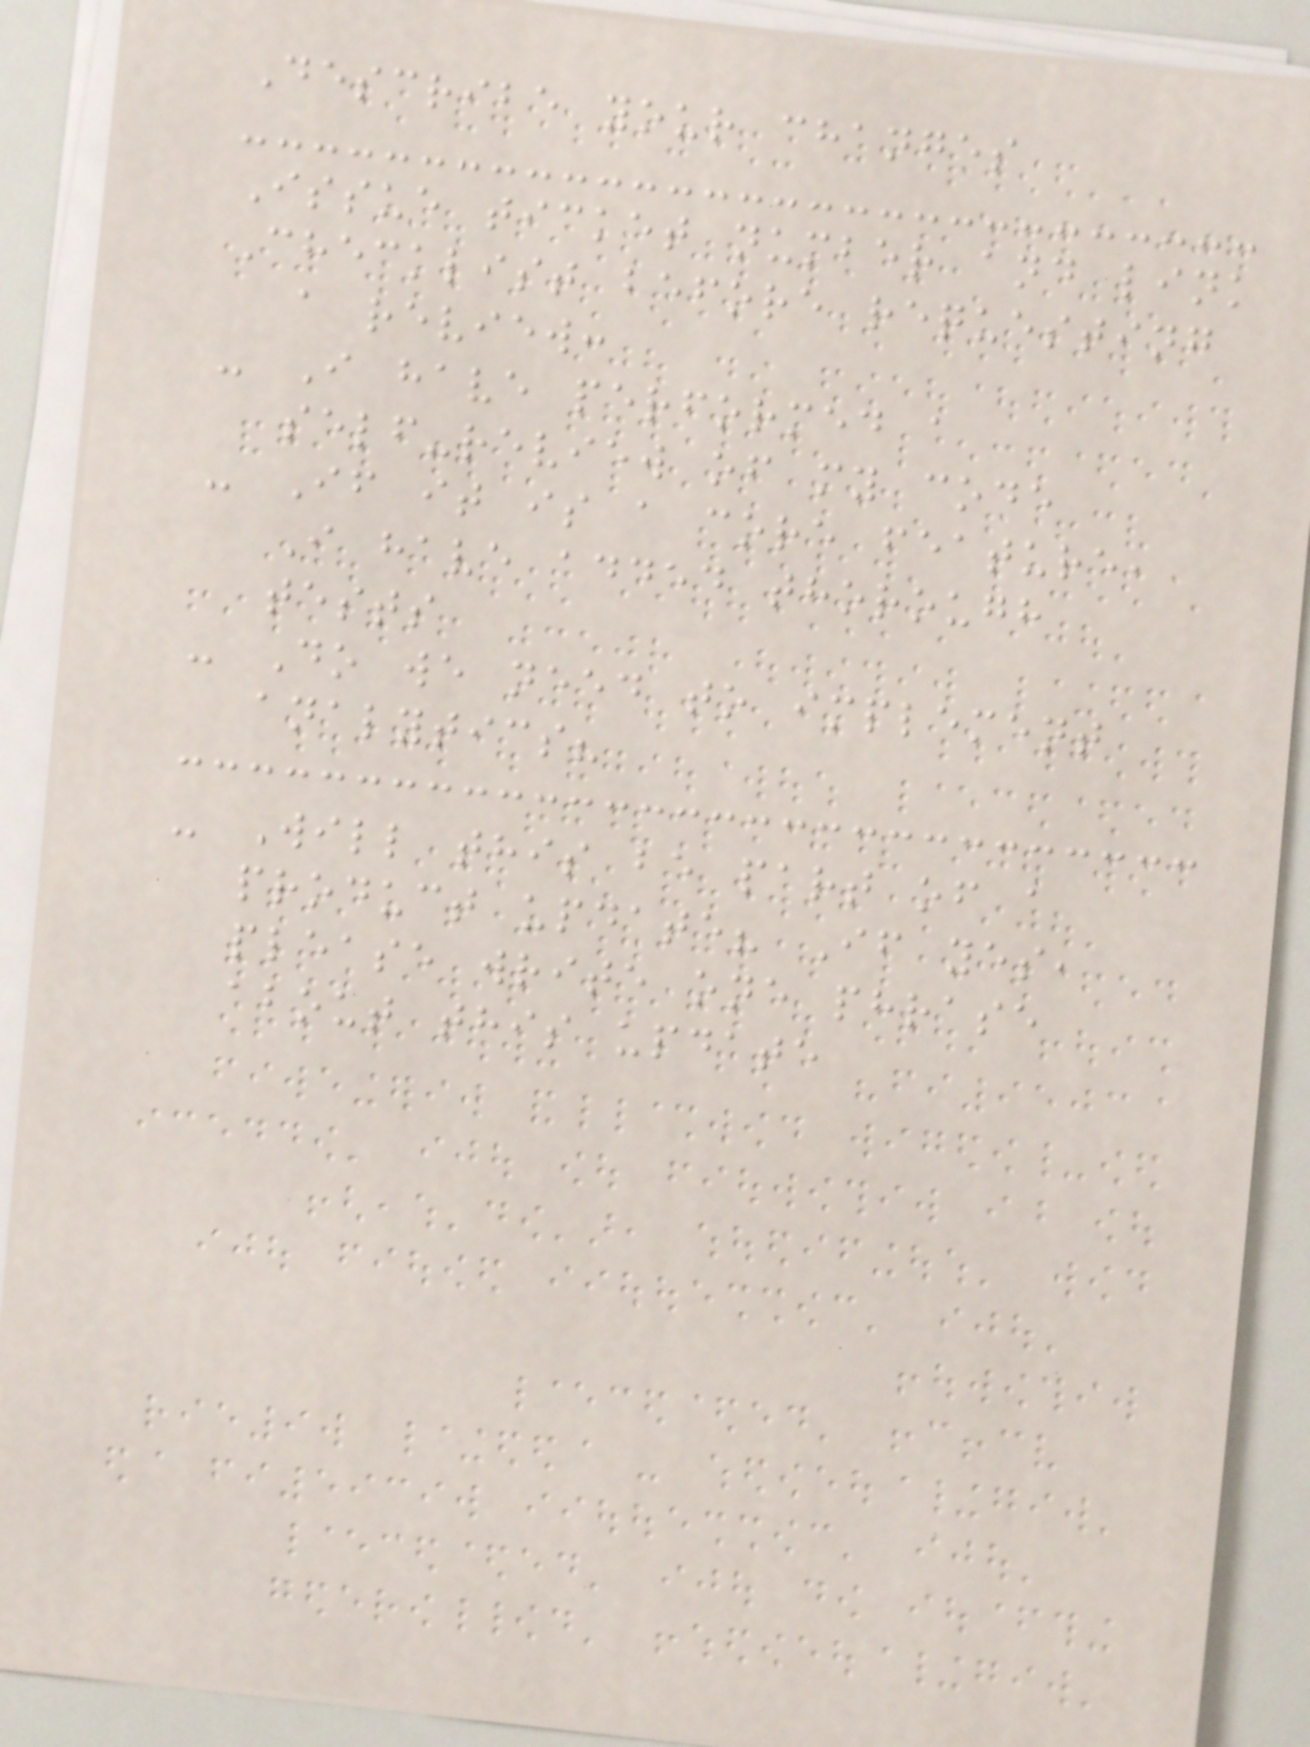Describe your changes
Issue ticket number and link
Checklist before requesting
a review:
- I have performed a
self-review of my code
- If it is a core feature,
I have added thorough
tests
- Do we need to implement
analytics?
- Will this be part of a
product update? If yes,
please write one phrase
about this update
